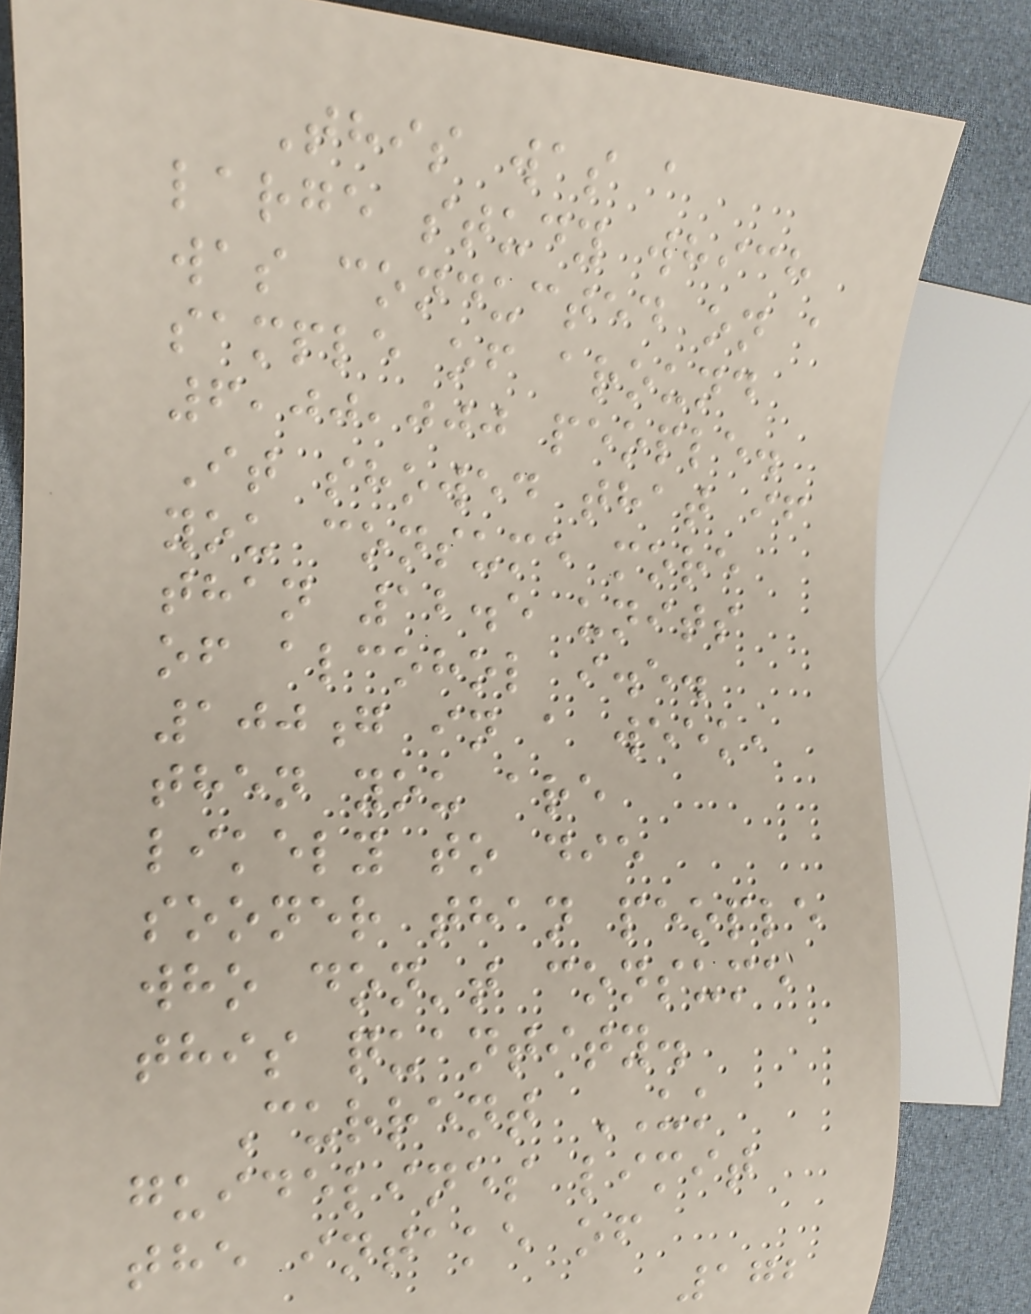This was a
large study which
was conducted on a
sample of around
6,00,000 people.
It showed that if
you consume more
than 12.5 units
of alcohol i.e.
100g in a week,
then you are
likely to die
sooner than people
who don't consume
this quantity.
Current UK
guidelines limit
the intake of
172
